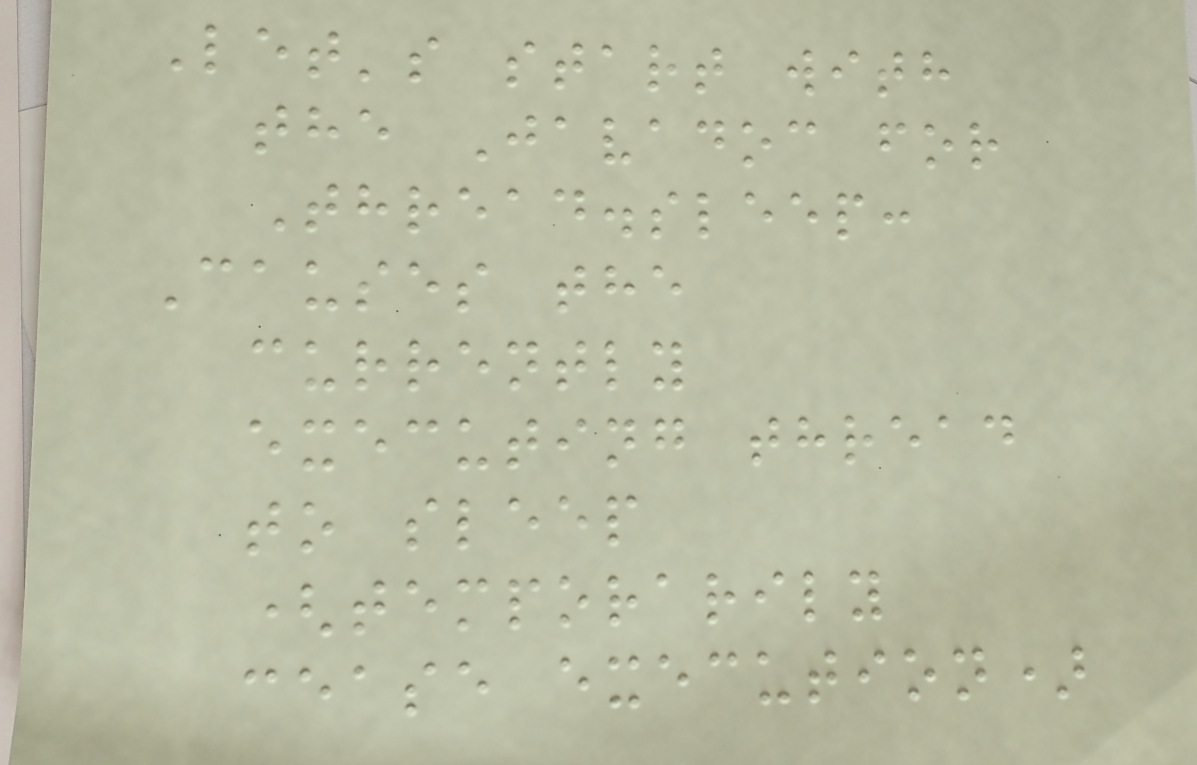Let's start with
the Javadoc for
Thread.sleep:
Causes the
currently
executing thread
to sleep
(temporarily
cease execution)
